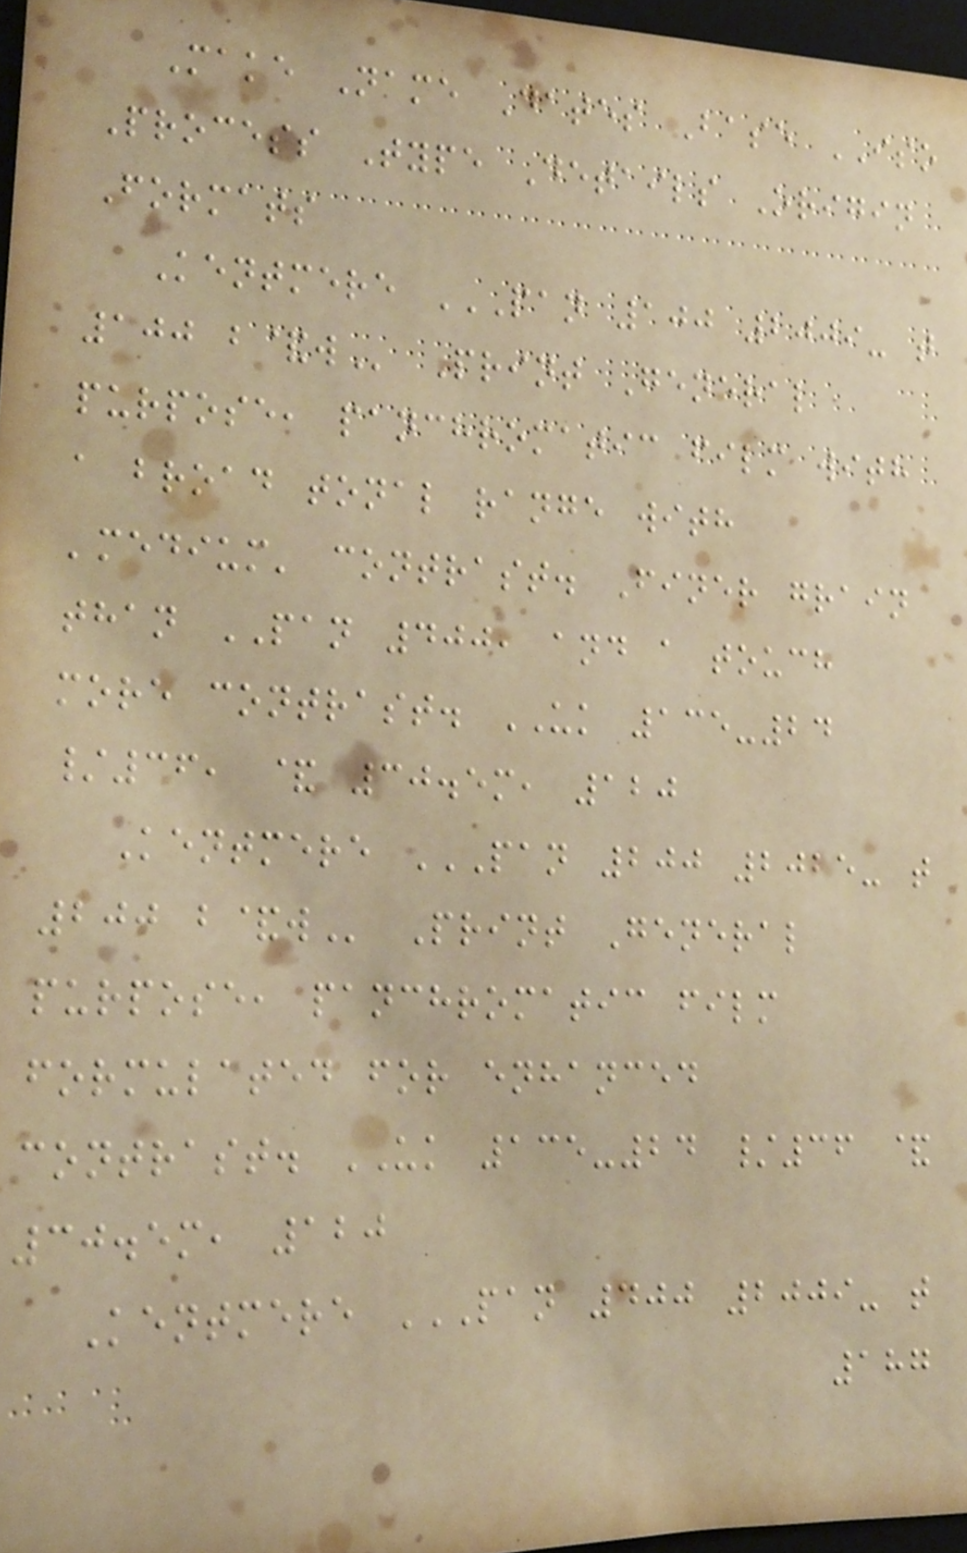Make Name Dates Base ISO
Process Type Details Origin
Formats
Kentmere PAN 100 2009- T
100 B&W Print General
purpose, panchromatic film with
a broad tonal range with
'medium' contrast. Finer grain
than PAN 400, and a touch
more contrast. UK 135-24
/36, & 30.5m, 120
Kentmere PAN 200 2025- T
200 B&W Print General
purpose, panchromatic film
formulated for enhanced
contrast. UK 135-24 /36 &
30.5m, 120
Kentmere PAN 400 2009- T
187
